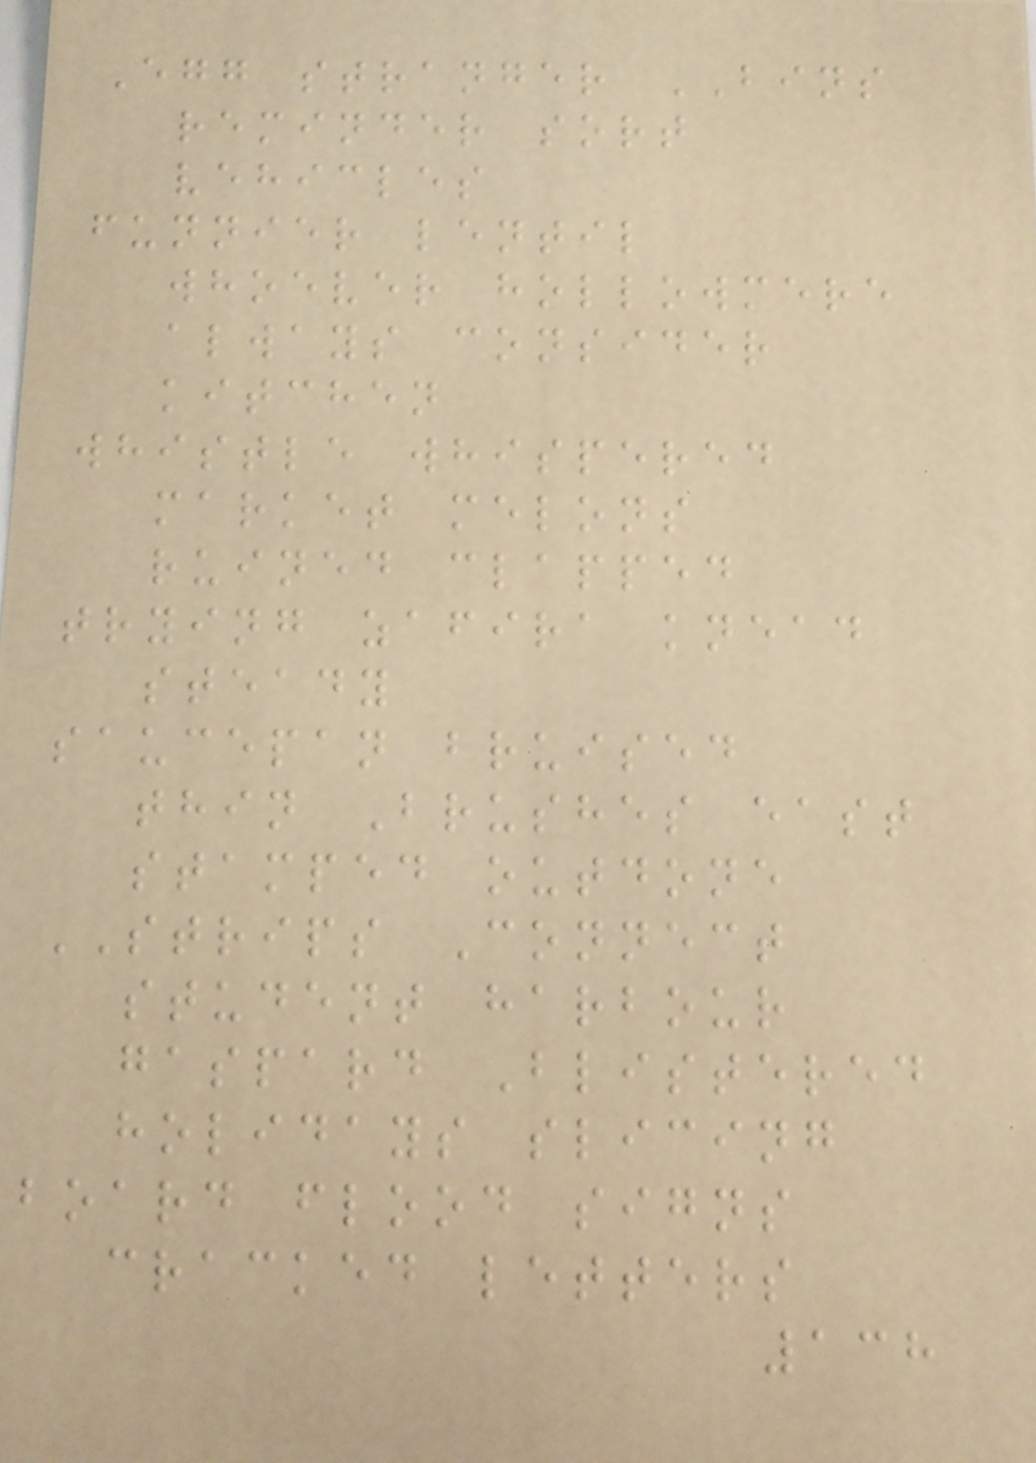Egg stranger BINS
reminder sort
vehicles
funnier lentil
whoever hollowmere
always consider
kitchen
whistle whispered
market melons
ruined clapped
trying zafira knead
steady
saucepan bruised
thin Brushes east
stamped outdone
STRIPS Connect
student harbour
gaspard Blistered
holidays slicing
board flood signs
cracked letters
138
